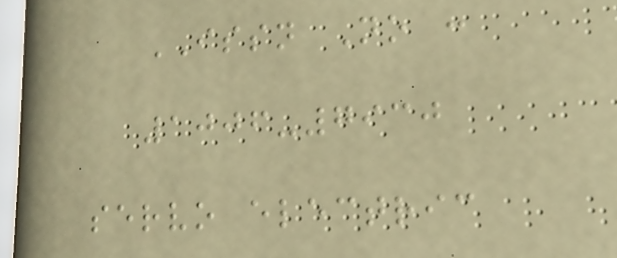ISSN No :
1006-7930
servo electric
